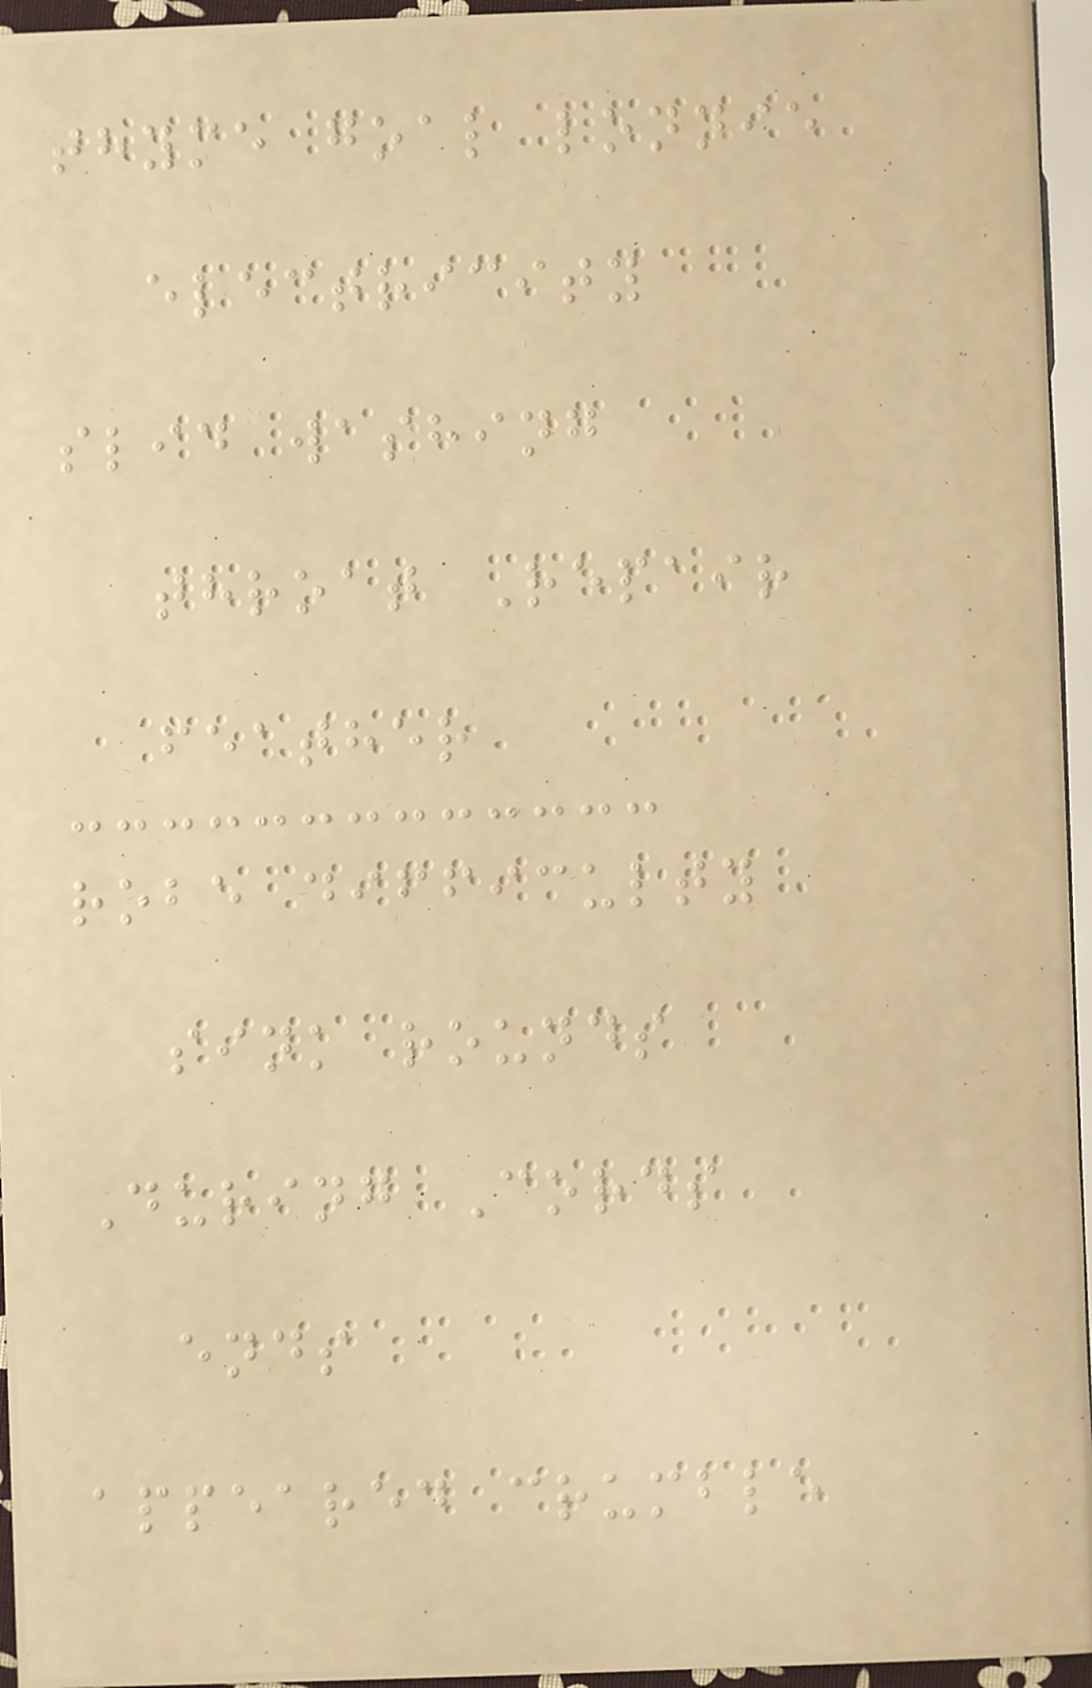thyme goal lonnie
electricity
slid washing
throat Repair
feather
robe difficulty
sink rounds
During Cords
ends
appeared crumble
